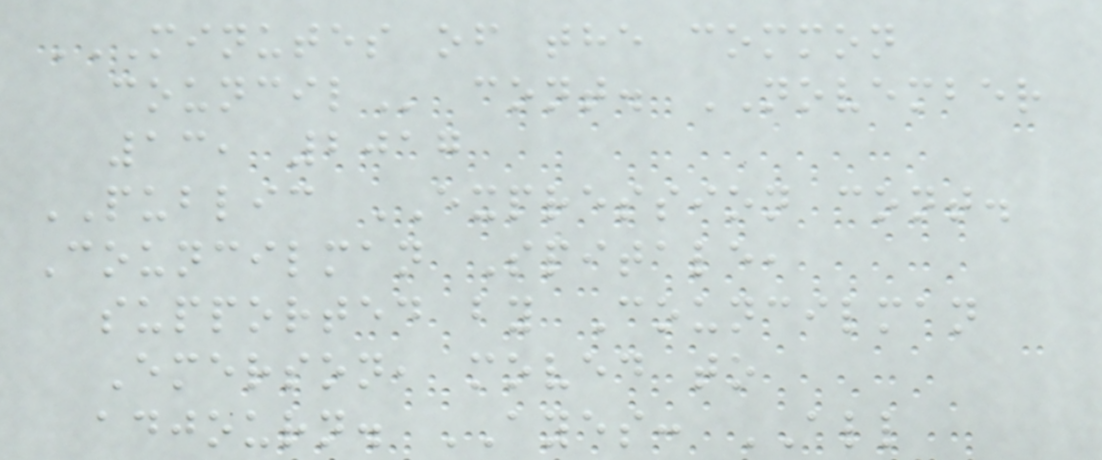MINUTES OF THE COMMON
COUNCIL cont. NOVEMBER
13, 2017
PUBLIC EXPRESSION cont.
Councilman Spitale,
supported by Councilman
Emerson, moved to
adjourn. AYES: ALL
